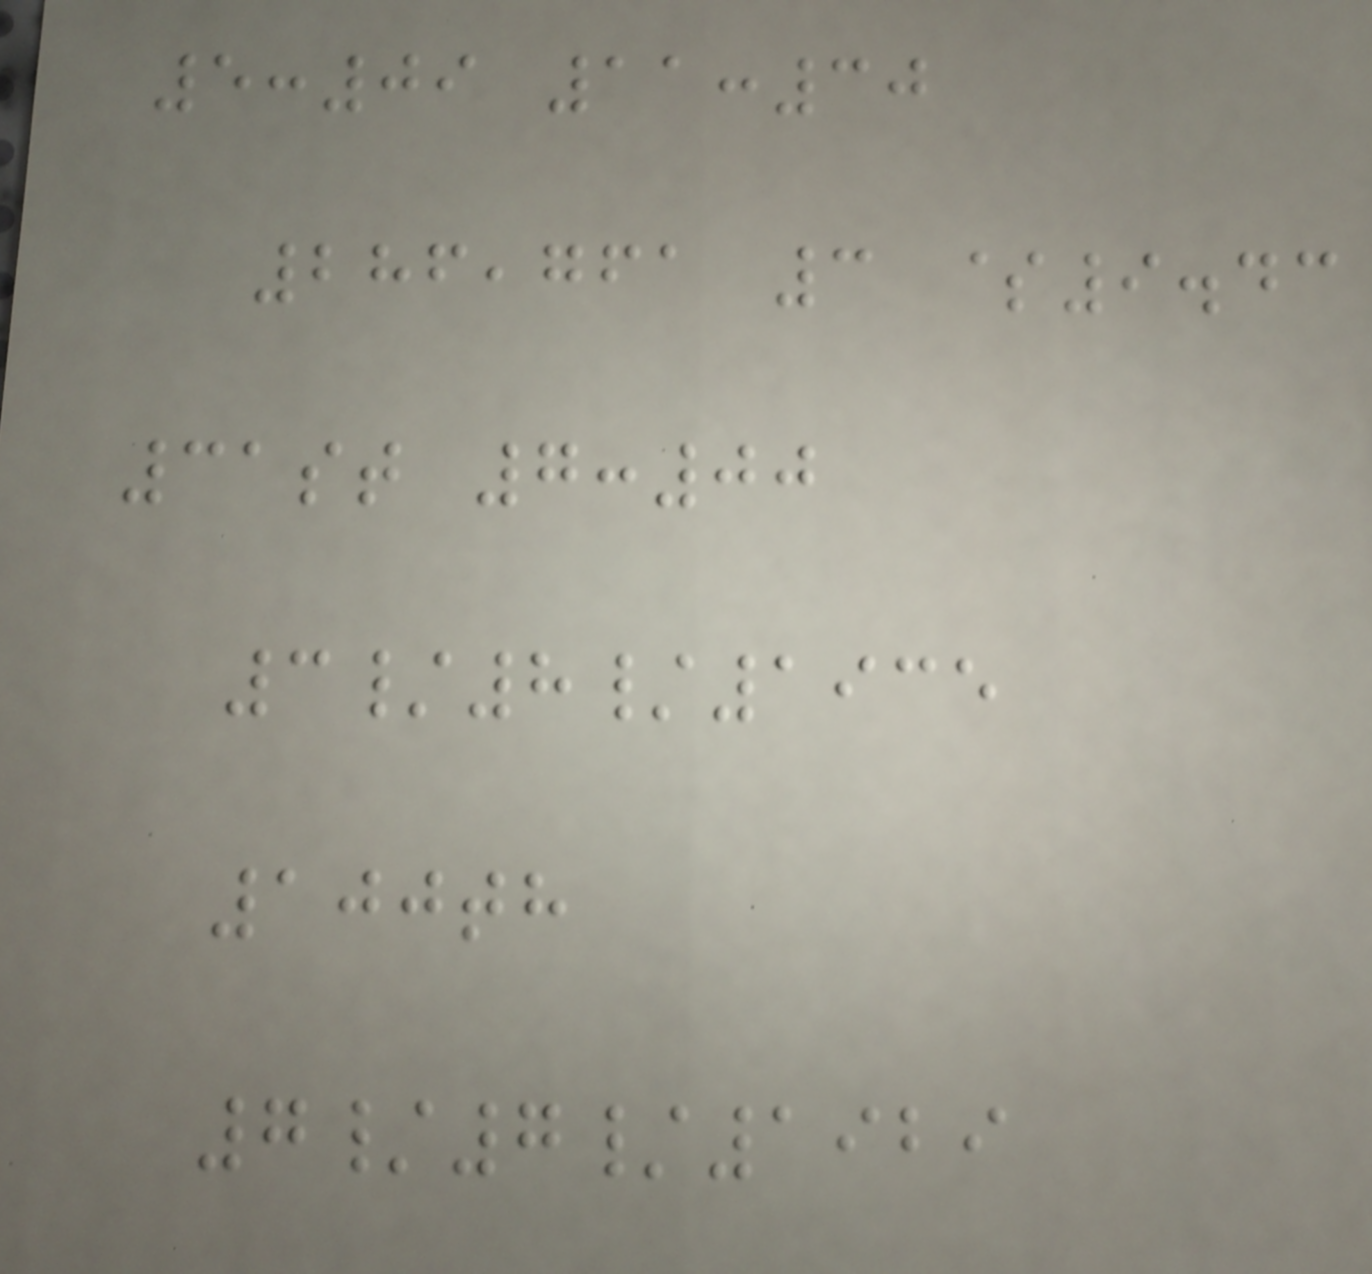5:09 11:30
286,761 3 $9.43
31st 7:00
3/8/1935
100th
7/7/1929
